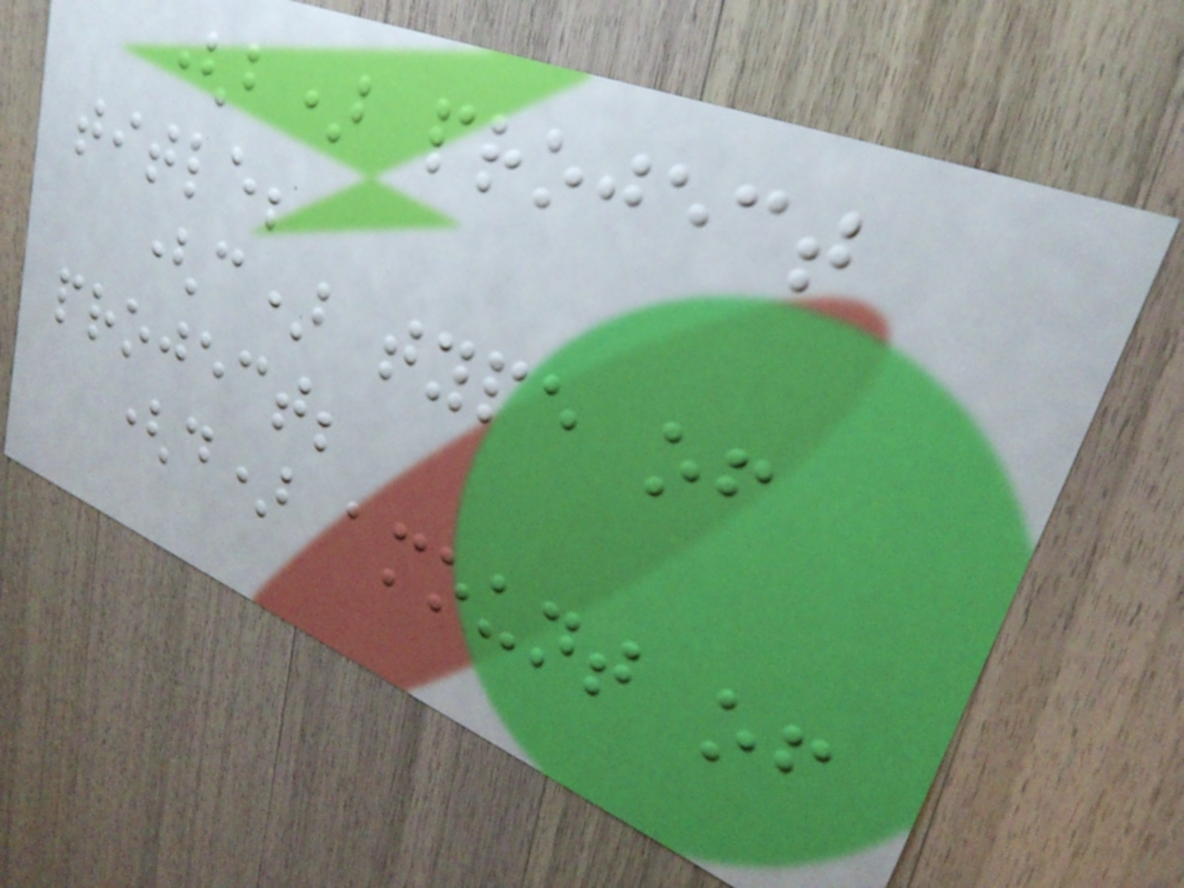(b) project
title;
(c) type of
project;
(d) amount of
